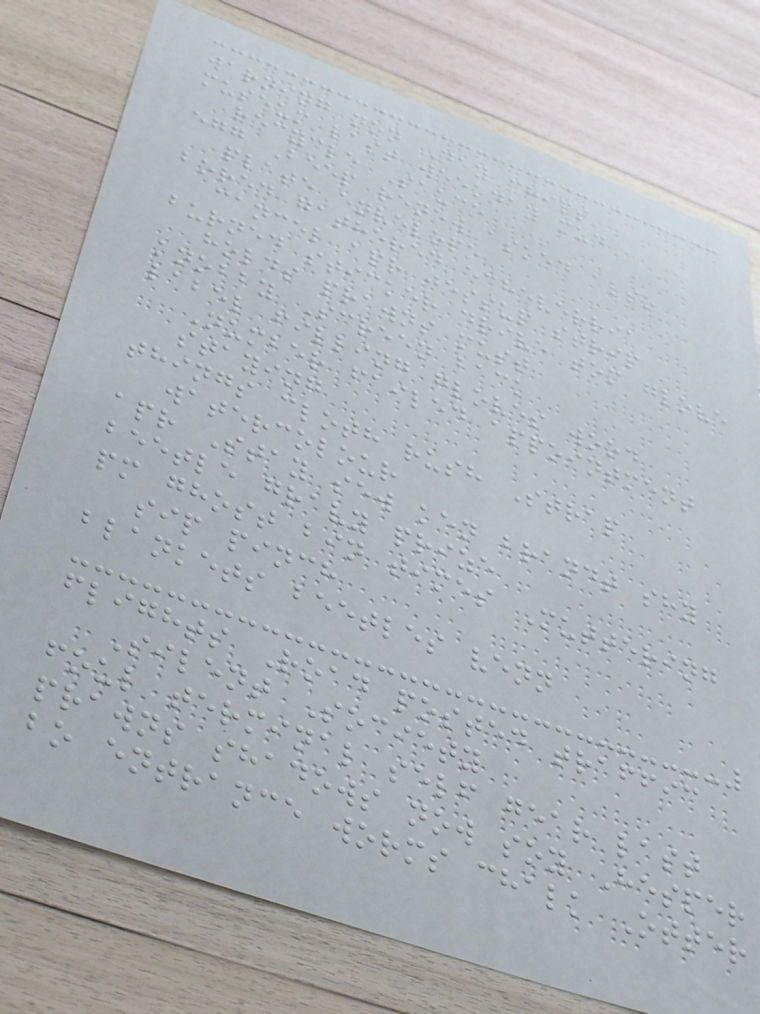warning non Day chips
museum last weekday mud
recycle Sauce
egg Beep renew asked also
plate envelope
bored gathered echeverria
cancel apr jessup strip
burned sticker drive tom glove
holds prawns must
knobby Screen back
label filling gloves wood
Number failed appointment
staying
things cloth rush Strap
watercolour
apr Stay sew ken brandt shy
beetle gravy prize
pm ghost bin times Muttering
sip pinch
blankets beetles venn
flights Road posted traffic
Silent Society
foul terminal self gear last
prawns shadows now soy Hesper
bo entrance worms chalk Otter
